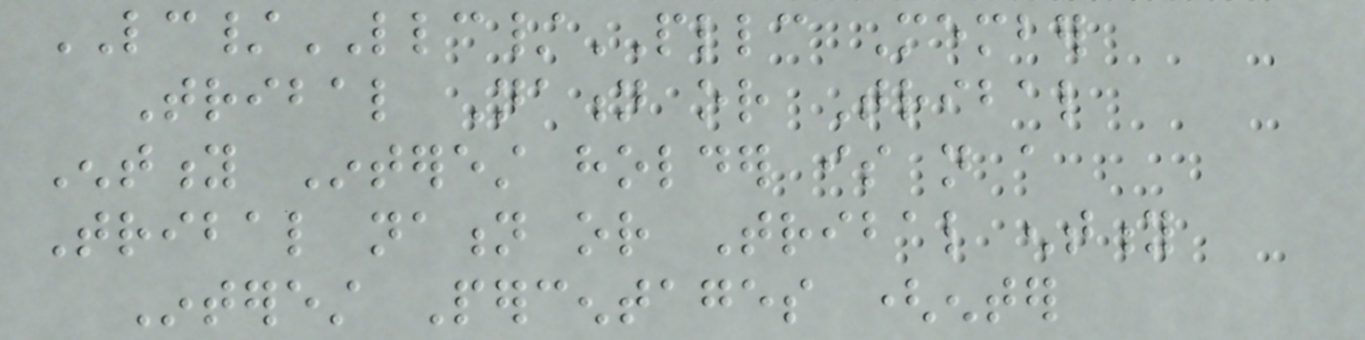LC/LLC/PLLC Member
Tribal Nation or Tribal
Entity Interest holder is not a
Tribal nation or Tribal entity
Interest Percentages (enter
